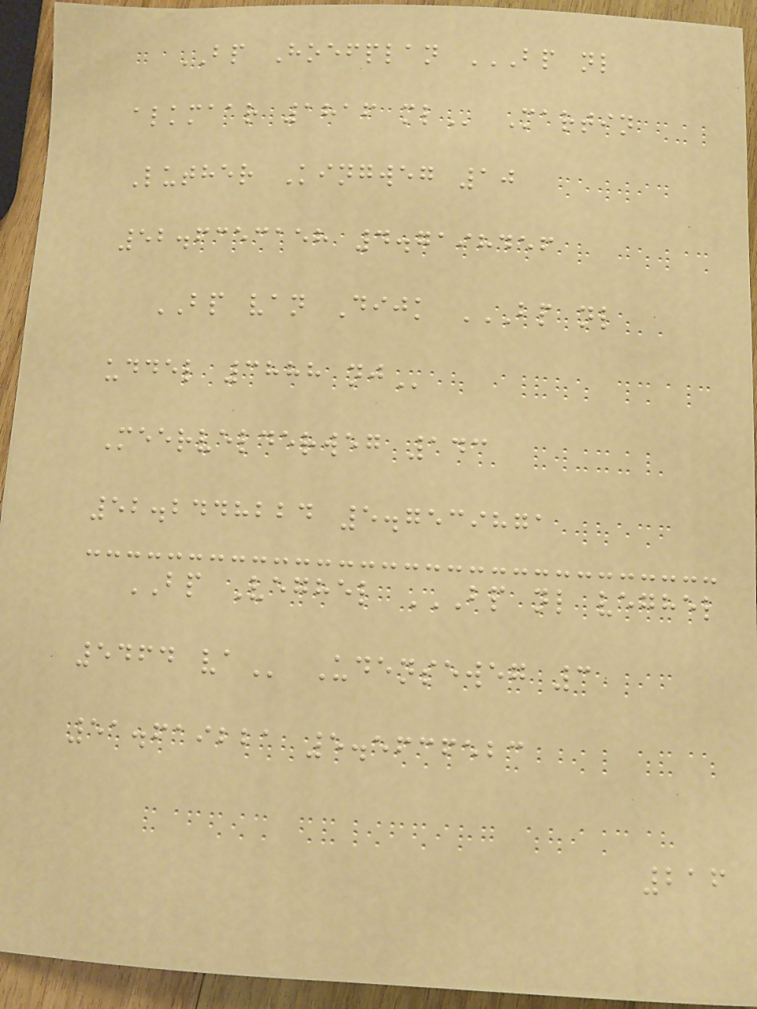BP Hoefplan BP NL
ALKMAAR 1816 ML Martin
Luther Kingweg 10
52.6353158 4.7198456
BP van Dijk BP NL
UDDEL 3888 NJ
Meervelderweg 143
52.2448224 5.7539871
BP Veghel BP NL VEGHEL
5464 VA Udenseweg 3
51.619221 5.5636523
216
